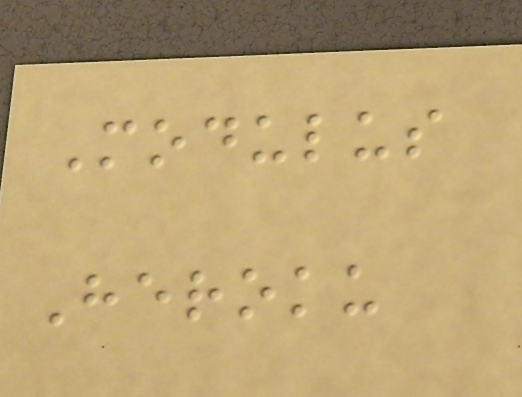Modulus
Heroku
